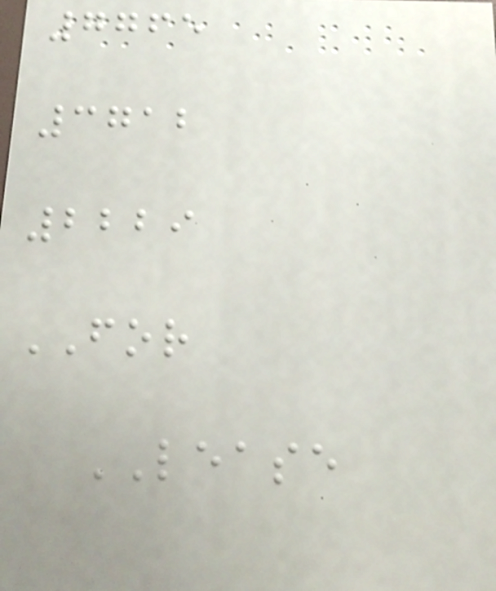7765
3712
2229
FOR
LEASE
